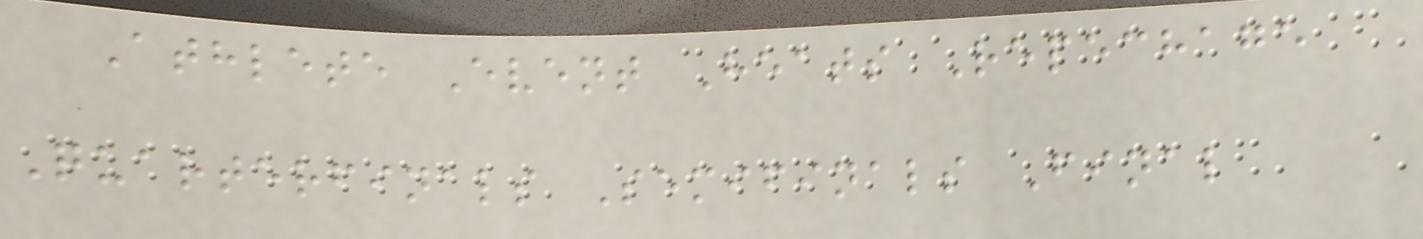Athlete Event Heats Repechage
Quarterfinals Semifinals Final
